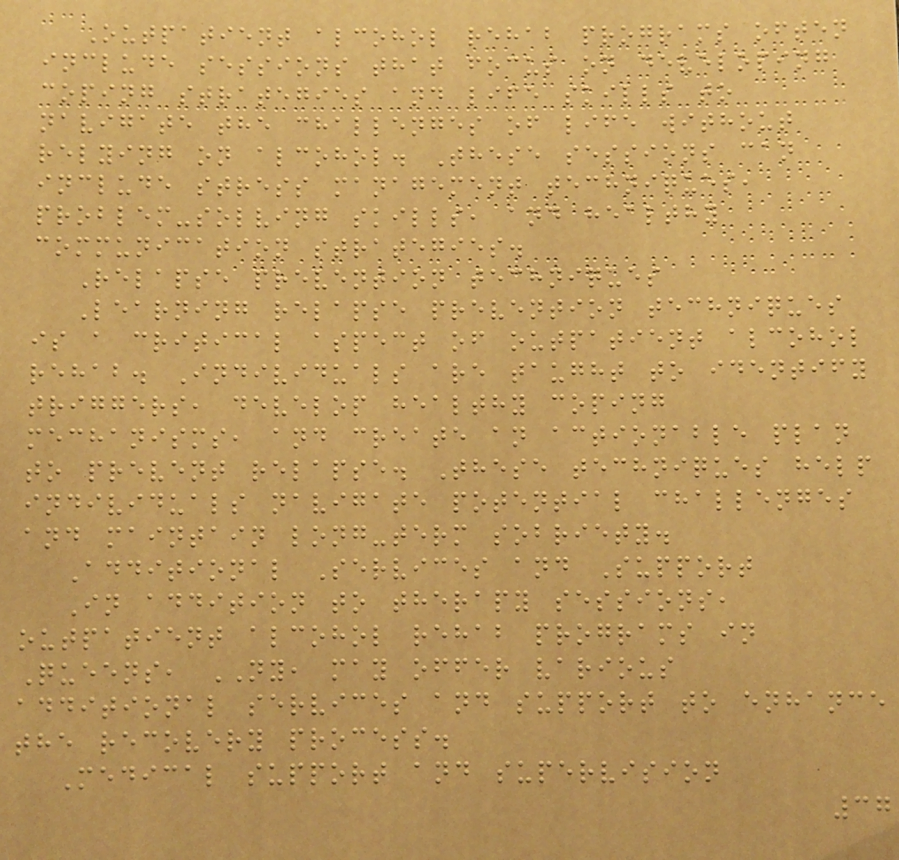Outpatient alcohol rehab programs often
include sessions that focus on developing
coping strategies and life skills to
navigate the challenges of life without
relying on alcohol. These sessions can
include stress management techniques,
problem-solving skills, and healthy
communication strategies.
Relapse prevention techniques
Learning relapse prevention techniques
is a critical aspect of outpatient alcohol
rehab. Individuals are taught to identify
triggers, develop healthy coping
mechanisms, and create an actionable plan
to prevent relapse. These techniques help
individuals navigate potential challenges
and maintain long-term sobriety.
Additional Services and Support
In addition to therapy sessions,
outpatient alcohol rehab programs in
Queens, NY, may offer various
additional services and support to enhance
the recovery process.
Medical support and supervision
37
